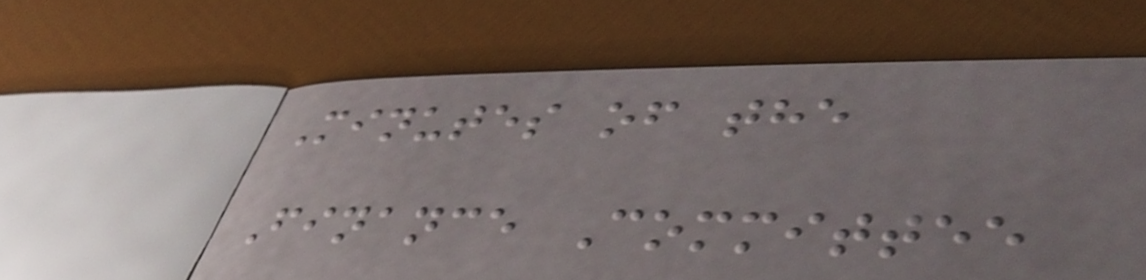Minutes of the
Finance Committee
